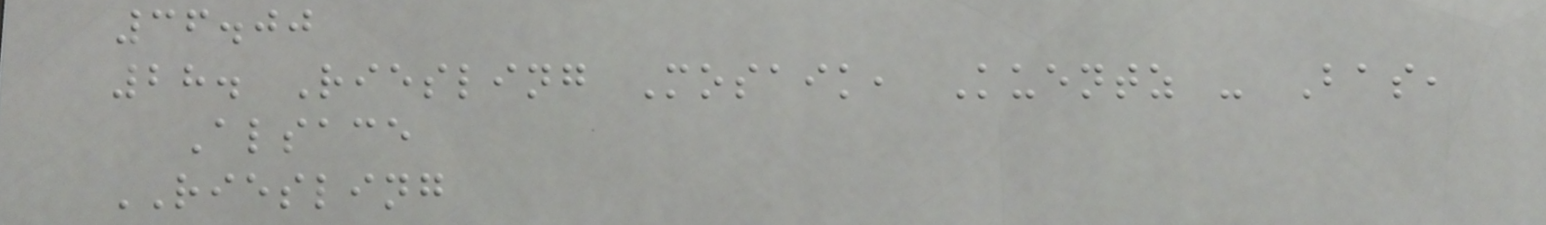36.00
28. Riesling Mosaik, Kuentz - Bas,
Alsace
RIESLING
